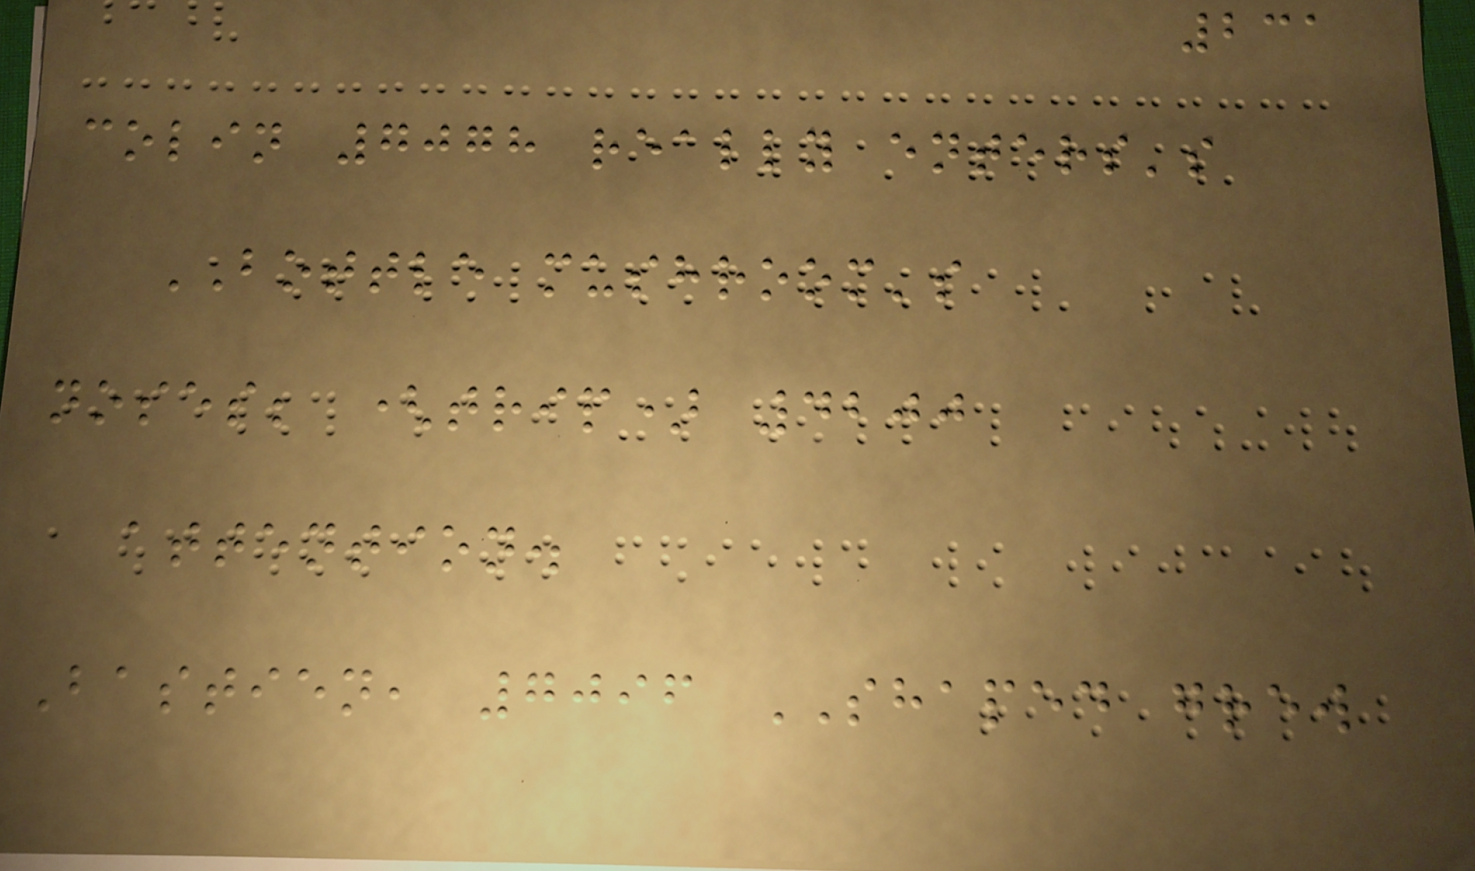231
colin 7078 really enters's
BOTTLE mushroom's
noses; (trip) 4200
attention.
Bastien, 7096 SHAPED grew
